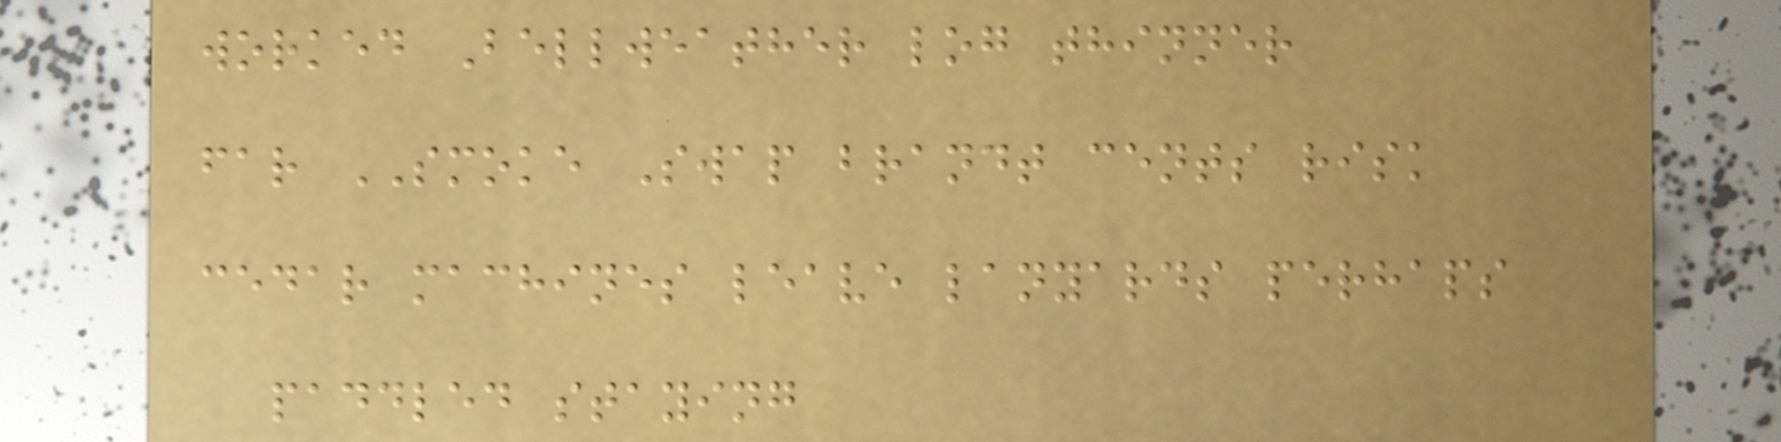worked Bellweather log thinner
far SMOKE Swap brandt cents risk
cedar machines leave lanyards perhaps
paddled staying
